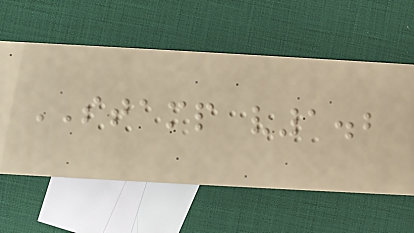STAMP v1.2
